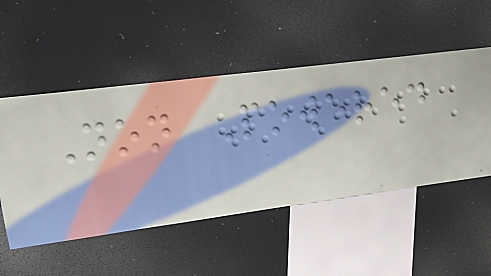Non Powered
